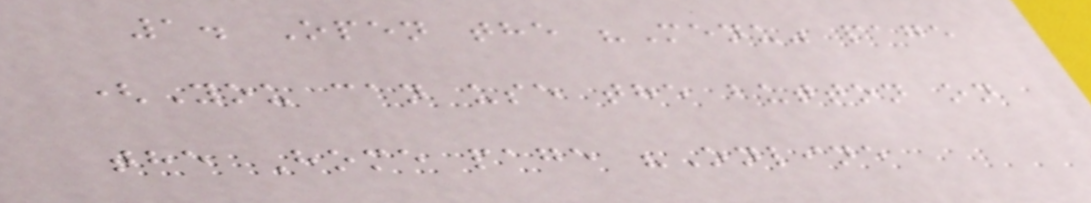1. Open the "Menu" page
(You can use the button on
the Home page "Online
